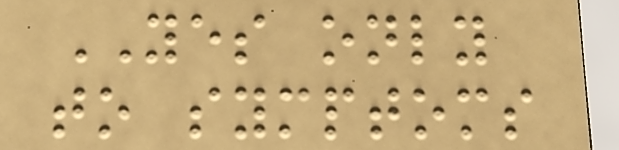YES only
to symptoms
